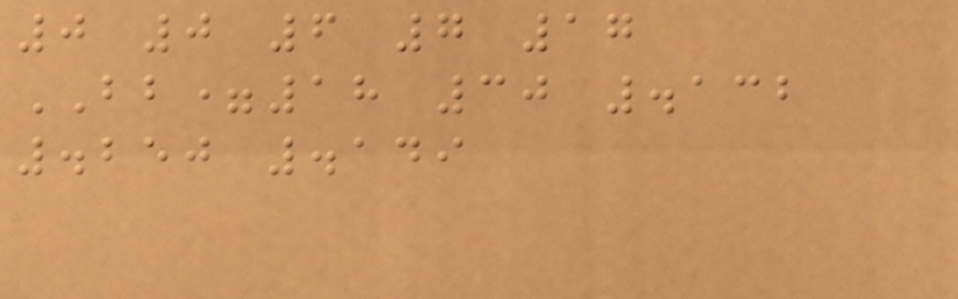0 0 6 7 17
BB=18 30 .132
.250 .149
